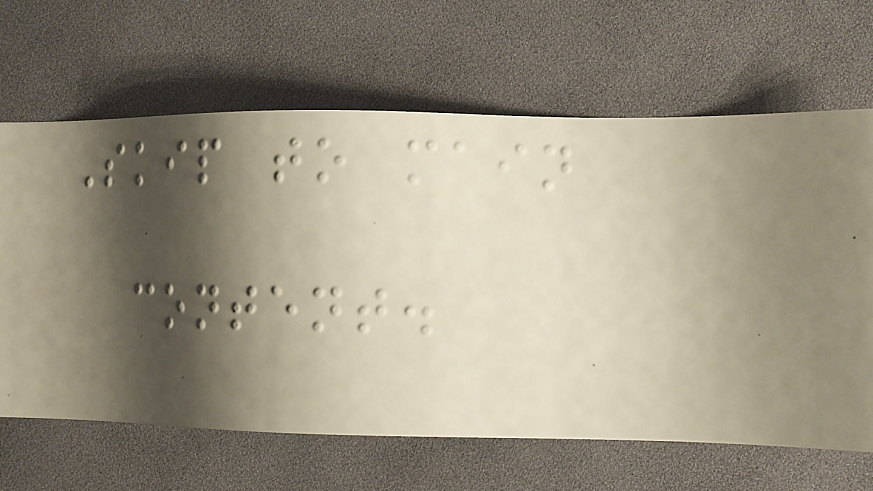Skip to main
content.
